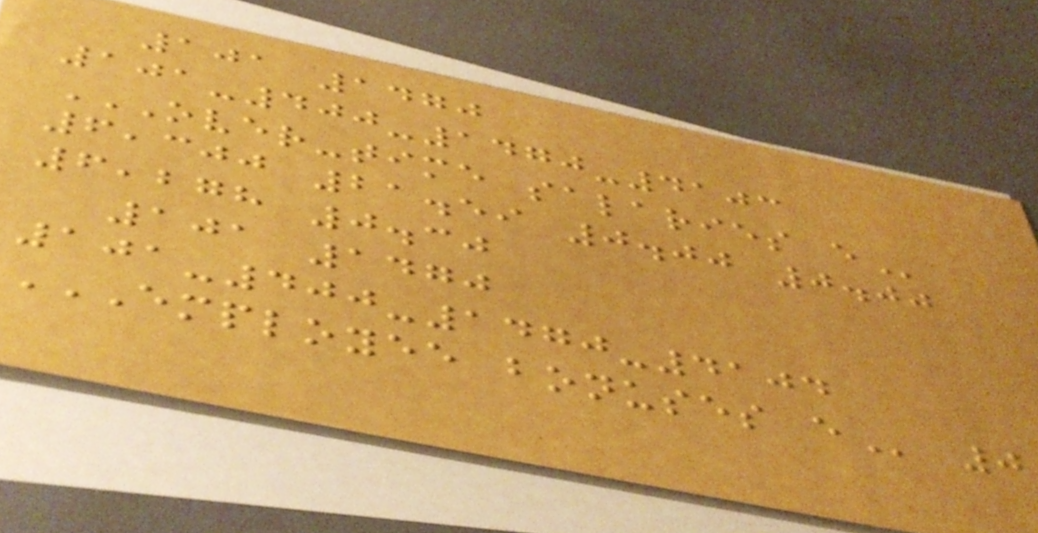101 1470
101-400-1470-4103
OVER-TIME SALARIES E
6,300 21.59 0.00 0.00
6,278 0.30
101 1470
101-400-1470-4104
EMPLOYEE BONUSES E 0
